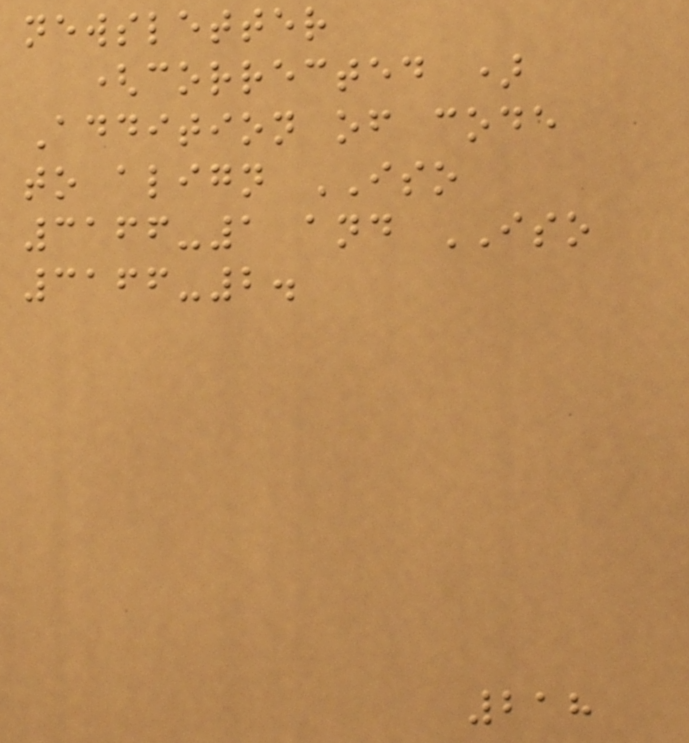newsletter
(corrected )
Addition of code
to align ISO
3166-1 and ISO
3166-2.
218
